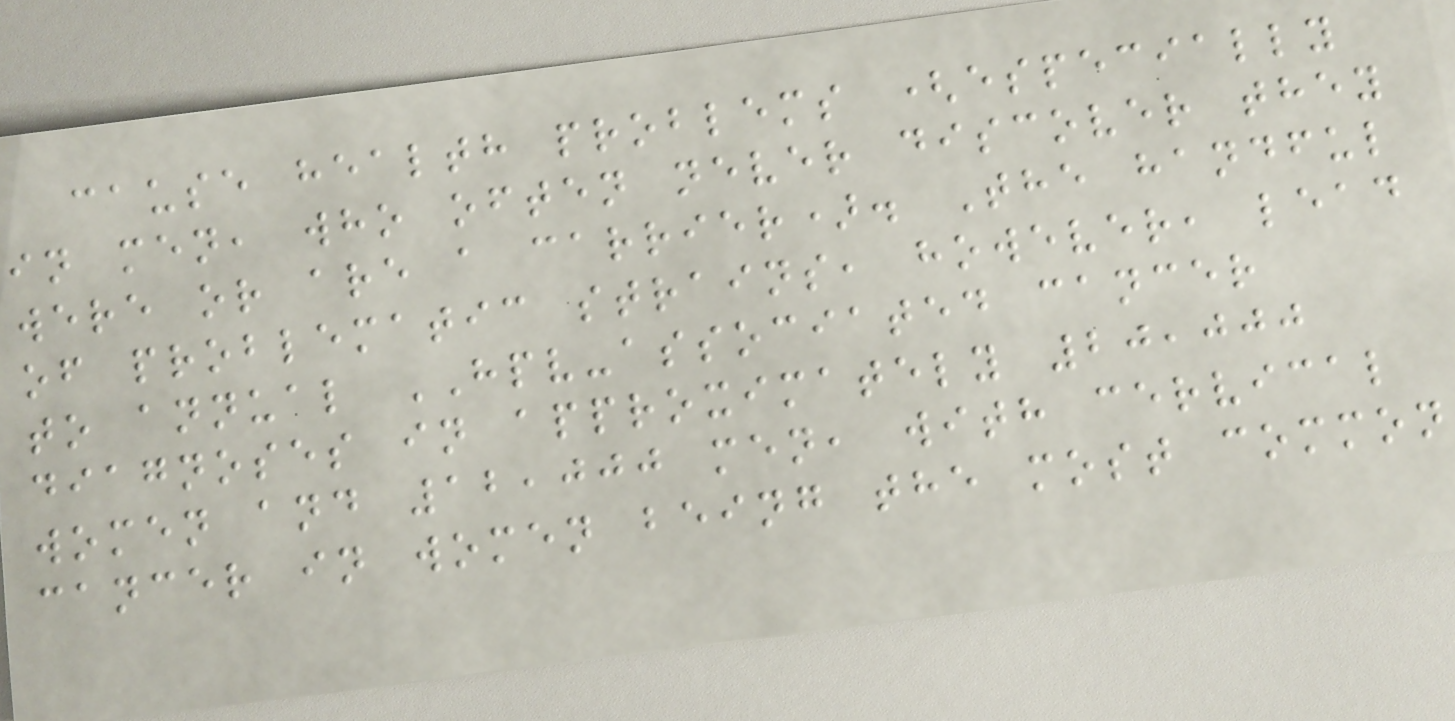cause health problems (especially
in men, who often never discover they
were or are a carrier). The handful
of problematic strains, however, lead
to annual HPV-associated cancer
diagnoses in approximately 20,000
women and 12,000 men, with cervical
cancer in women being the most common
